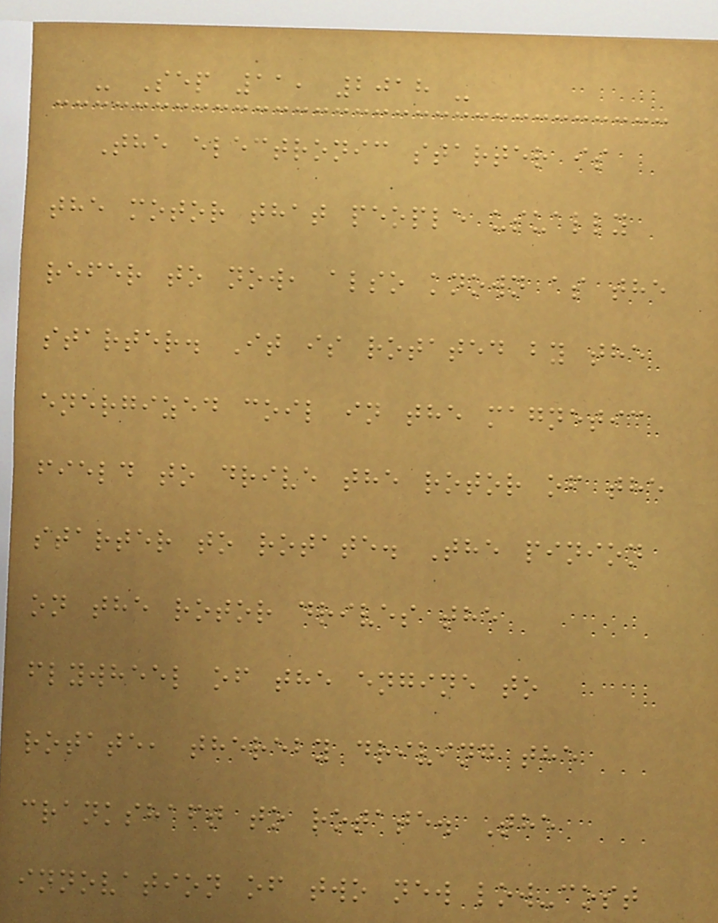- Sep 11, 2018 -
The electronic starter is
the motor that people usually
refer to now, also known as the
starter. It is rotated by the
energized coil in the magnetic
field to drive the rotor of the
starter to rotate. The pinion
on the rotor drives the
flywheel of the engine to
rotate, thereby driving the
crankshaft to rotate. The
innovation of two new low-cost
